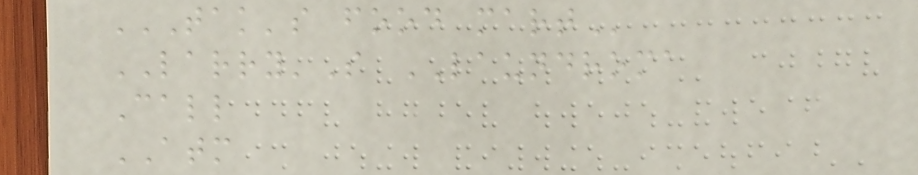TAK'S FOOD MART
LARRY'S LAUNDROMA
Call
ATM
